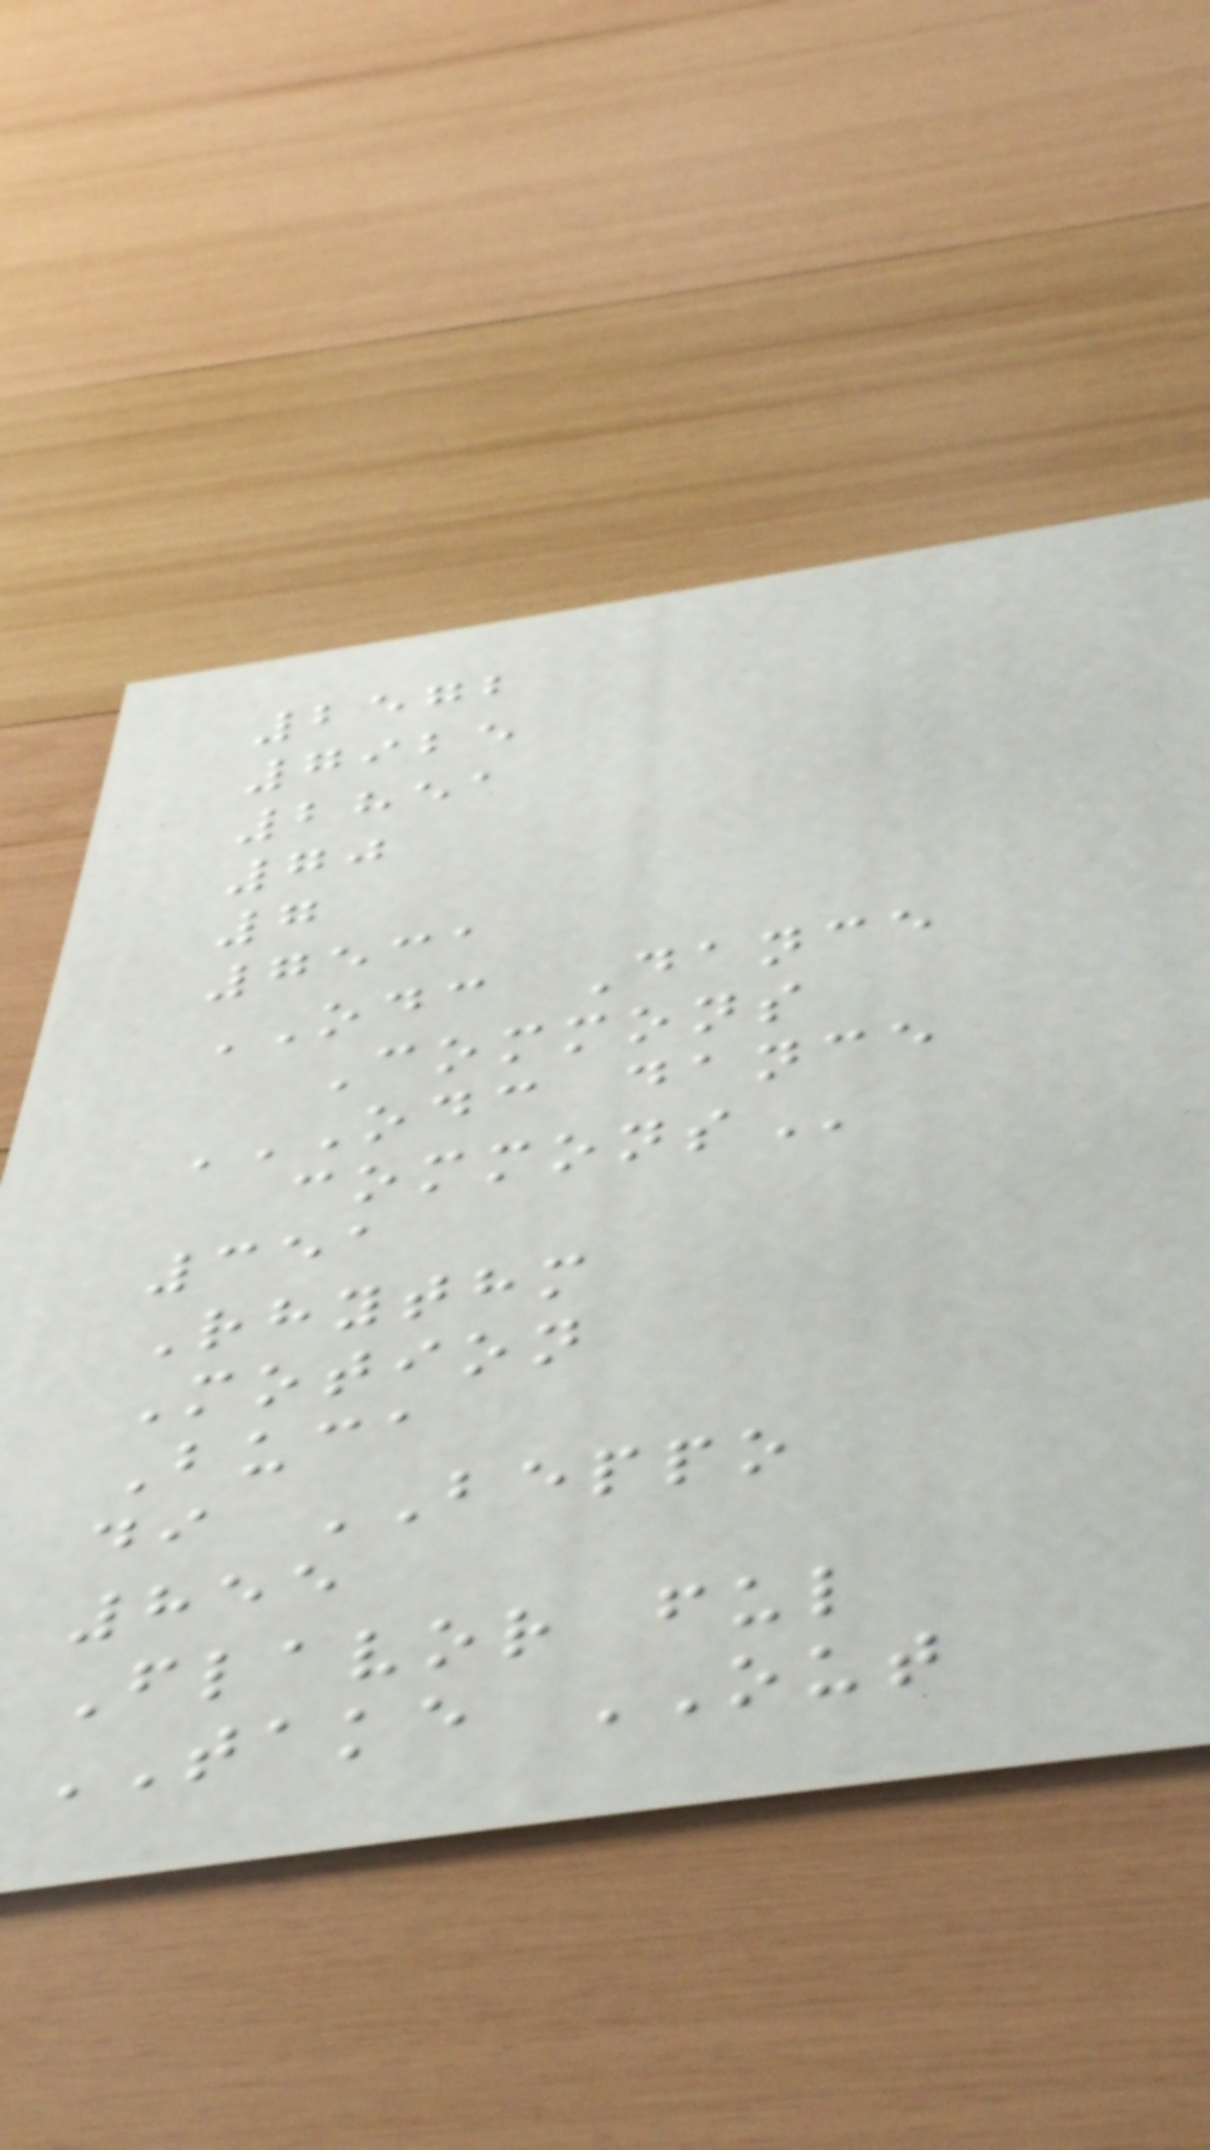2572
7925
2851
70
7
7531
ODC Dance
Commons
ODC DANCE
COMMONS
351
Rhythm
Motion
Buca
di BEPPO
855
Flavor ful
TAKE OUT
